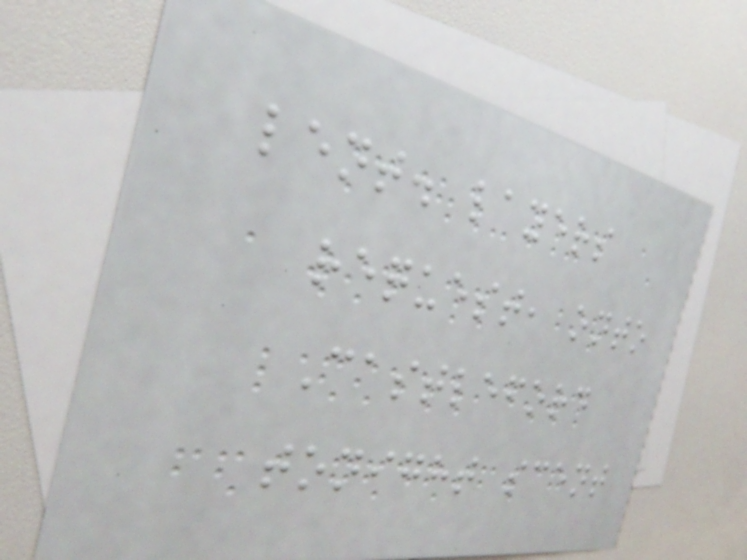lent. layers
request, onto
Castleford
tonight scent
